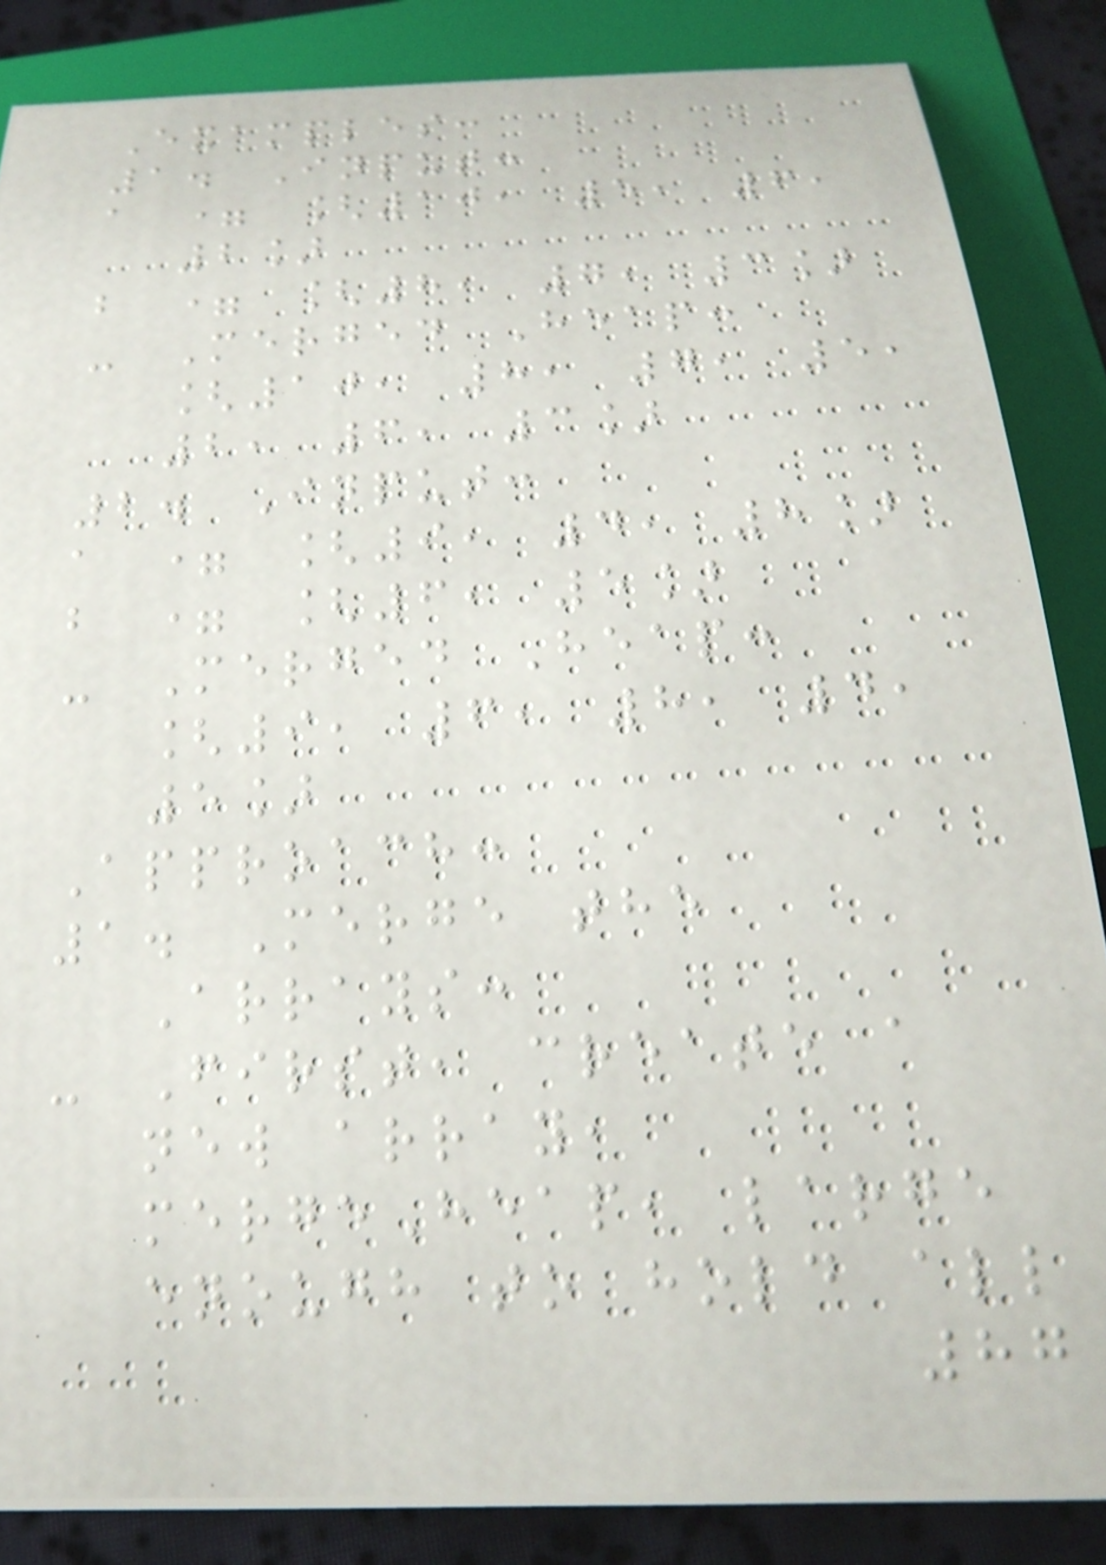Examples:
1. Input:
a = [10, 5, 6,
2]
b = [8, 7, 3]
- Merged Heap:
[10, 8, 7, 5,
2, 6, 3]
2. Input:
a = [9, 4, 8]
b = [6, 5]
- Merged Heap:
[9, 6, 8, 4,
5]
Approach:
1. Merge the
Arrays:
- First, create a
new array,
mergeHeap, large
enough to hold all
87
